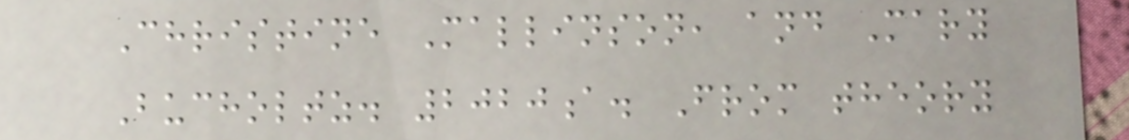Christine Mallinson, and Mary
Bucholtz. 2020a. From theory
